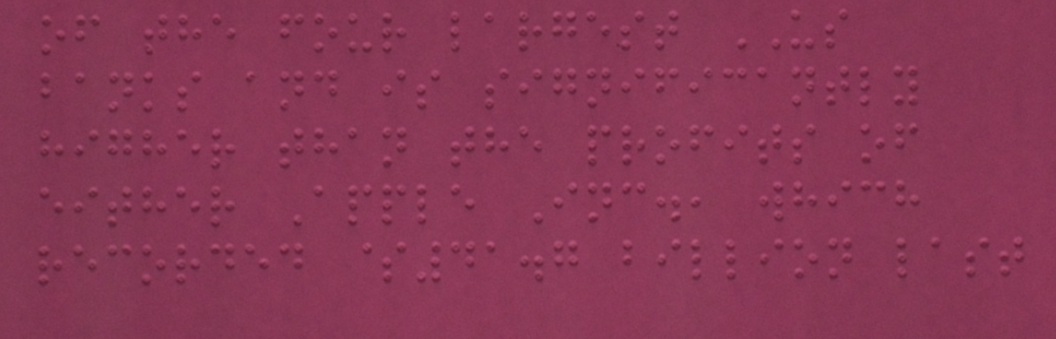of the four largest US
banks and is significantly
higher than the profits of
either Apple Inc., which
recorded $41.7 billion last
